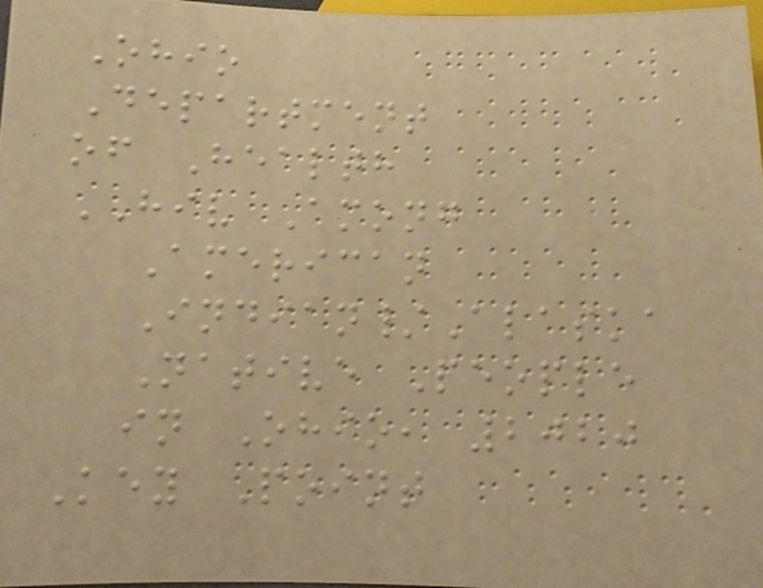Ohio
Department
of Health
HIV Among
American
Indian/Alaska
Native People
in Ohio, 2020
Key Point
